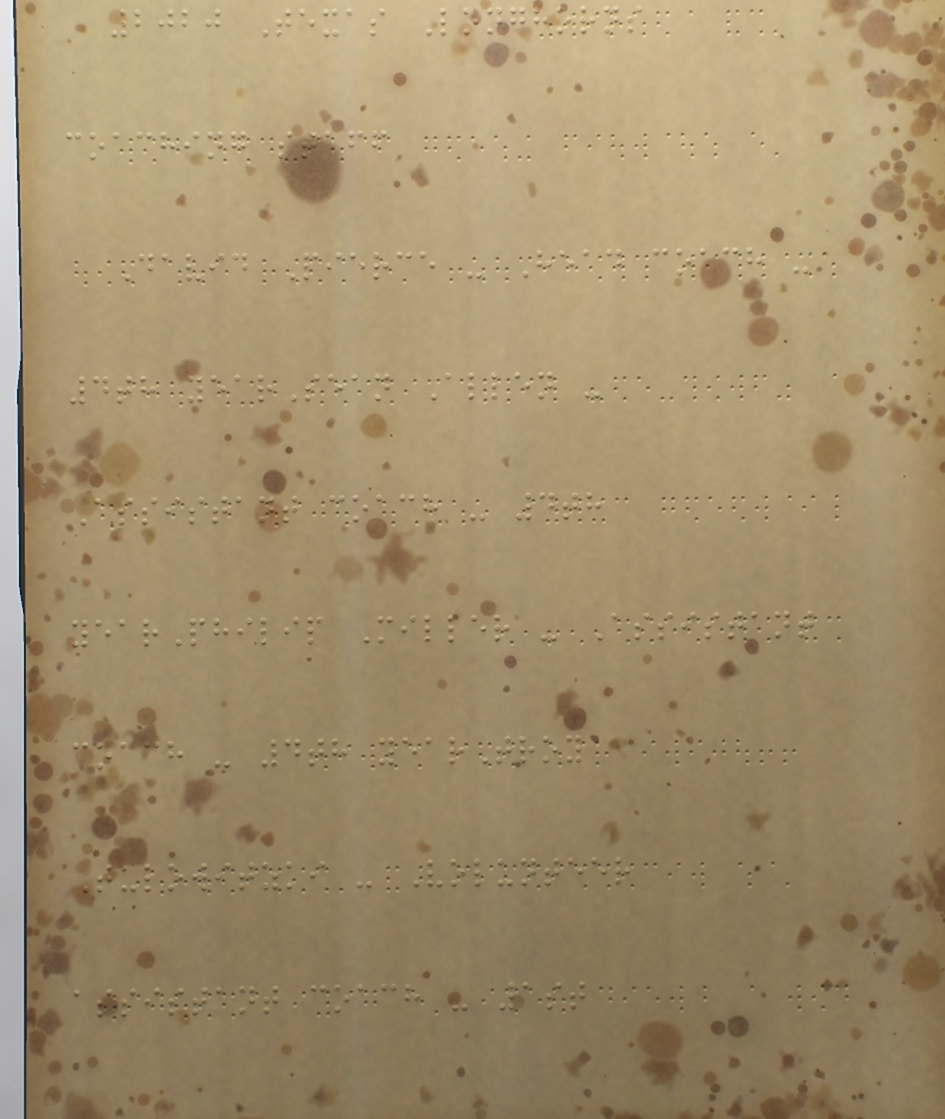2020 Texas Longhorns
coaching staff
David Pierce - Head coach -
4th yearSean Allen -
Assistant coach - 4th
yearPhilip Miller - Assistant
coach - 4th yearTroy
Tulowitzki - Volunteer
assistant coach - 1st
